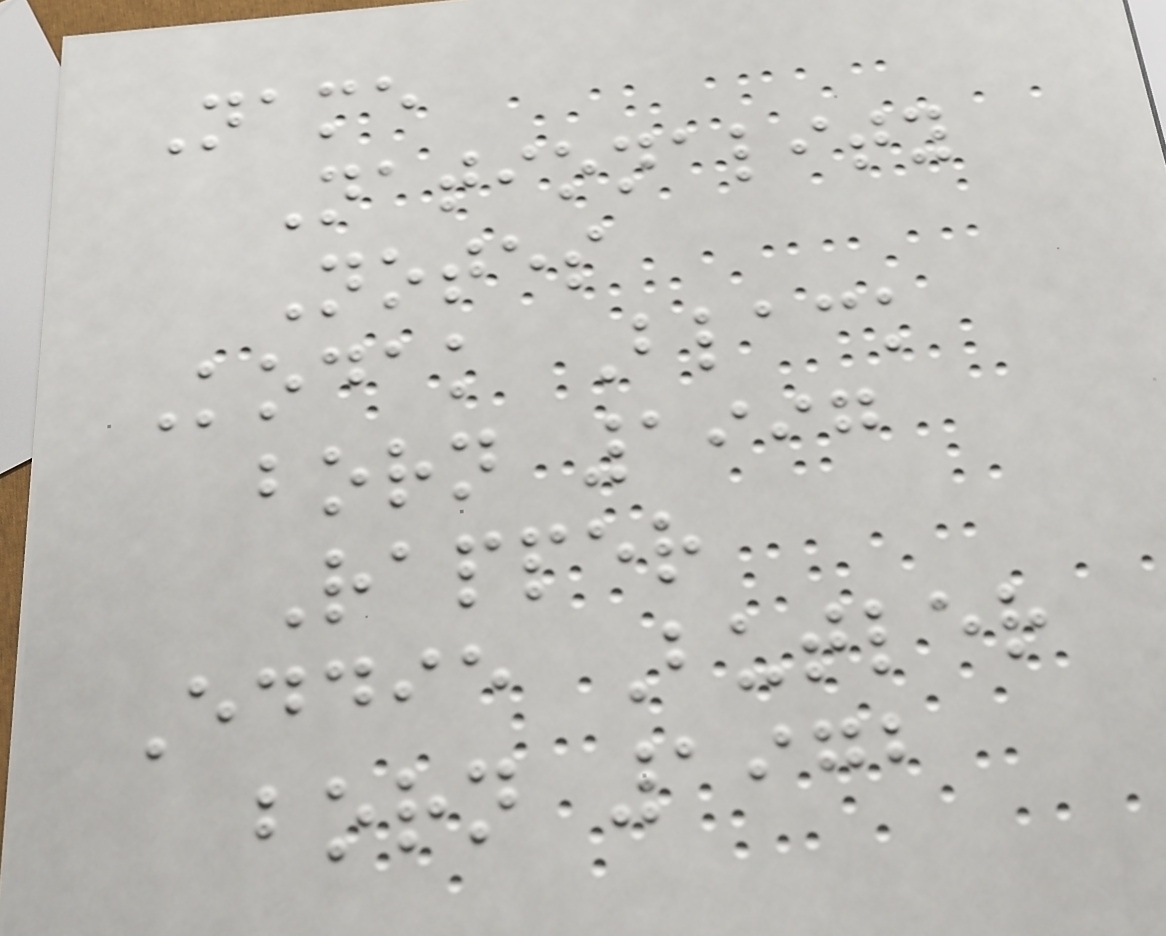Name
Nationality
Notes
Kodak Black
born 1997
Rapper
Eddie Butler
born 1972
